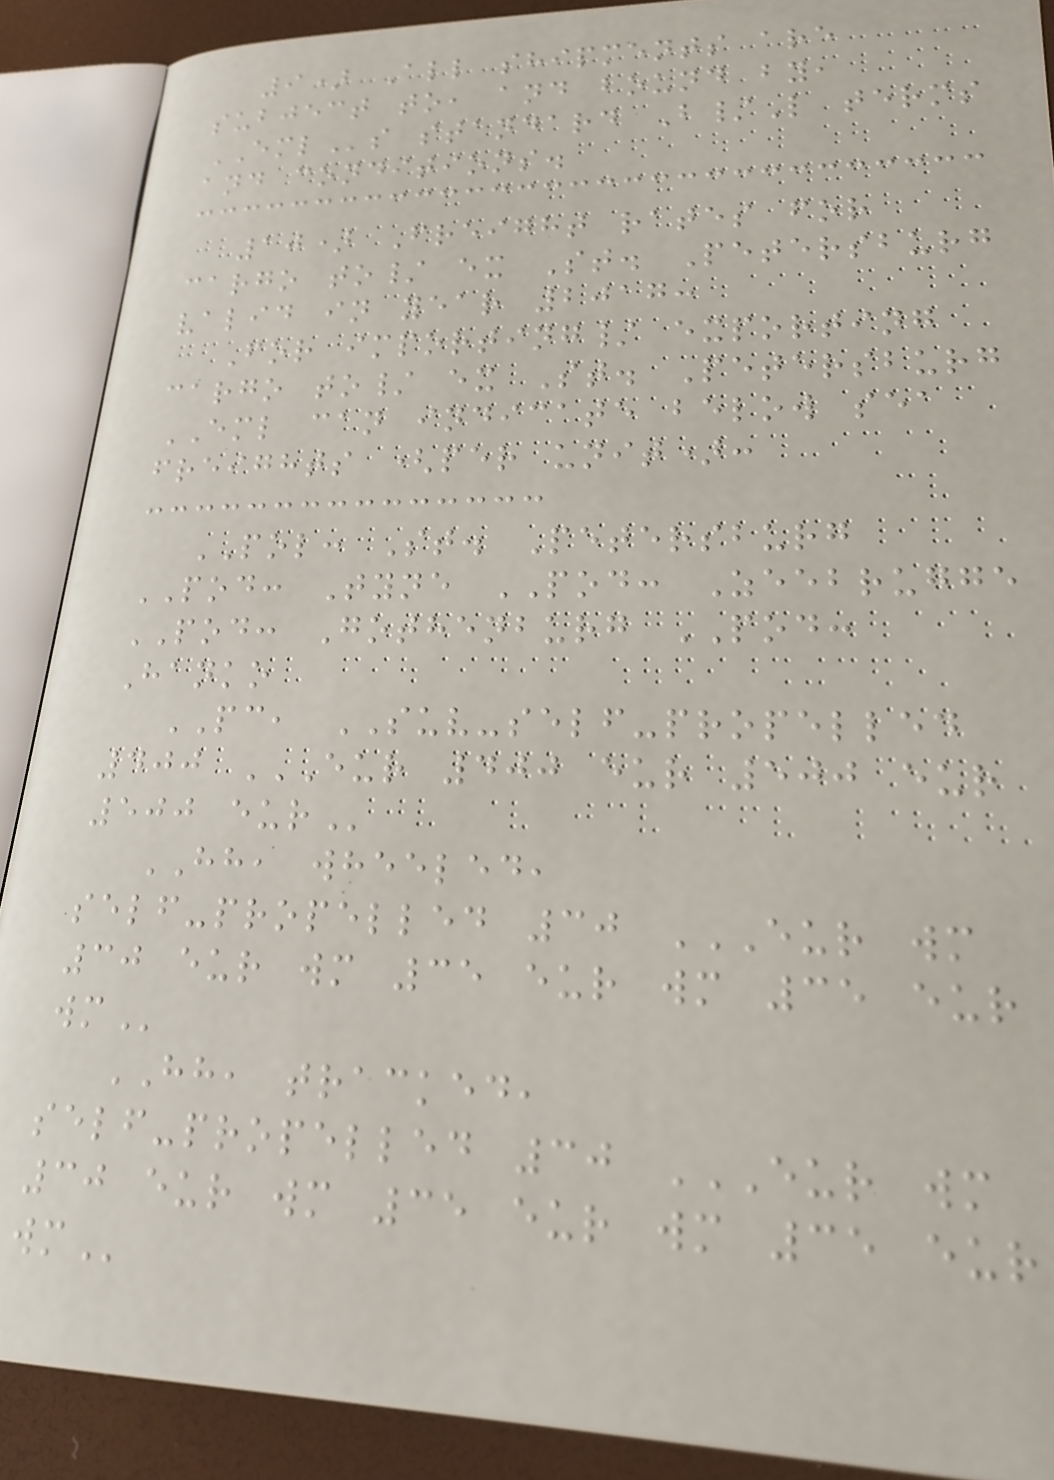9) All shipments are
subject to, and bound by,
EMLs standard B/L terms
and conditions.
10) Freight rates for
cargo to/ ex St. Petersburg
valid in year 2017:
For importing/ exporting
cargo to/ ex St. Petersburg
EML can indicate below sea
freights (per unit):
POL: St. Petersburg
POD: Tyne POD: Zeebrugge
POD: Gothenburg POD:
Hanko
PC, SUV-self-propelled
400 EUR 400 EUR 500 EUR
500 EUR
HH, wheeled,
self-propelled 30 EUR WM
30 EUR WM 35 EUR WM 35 EUR
WM
HH, tracked,
self-propelled 30 EUR WM
30 EUR WM 35 EUR WM 35 EUR
WM
